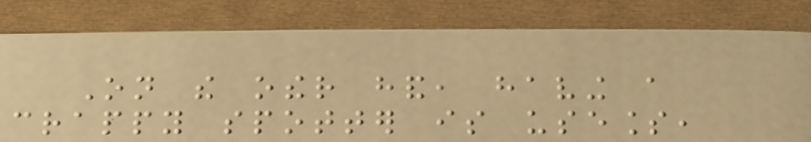On the other hand, having a
crappy spotter is useless,
